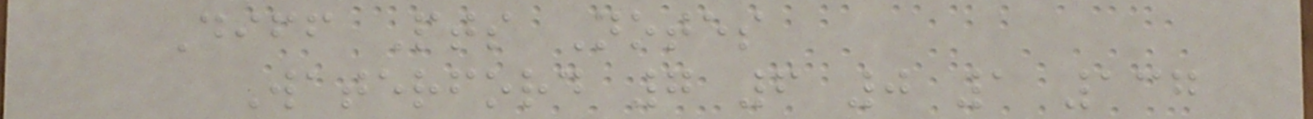Diff Pts Notes
Waterford 7 6 0 1 137
